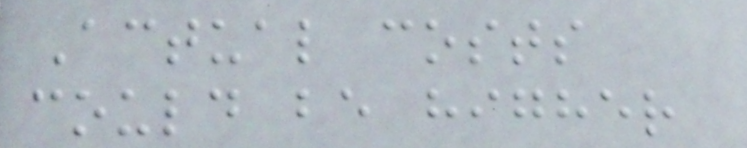Actual costs
could be higher
